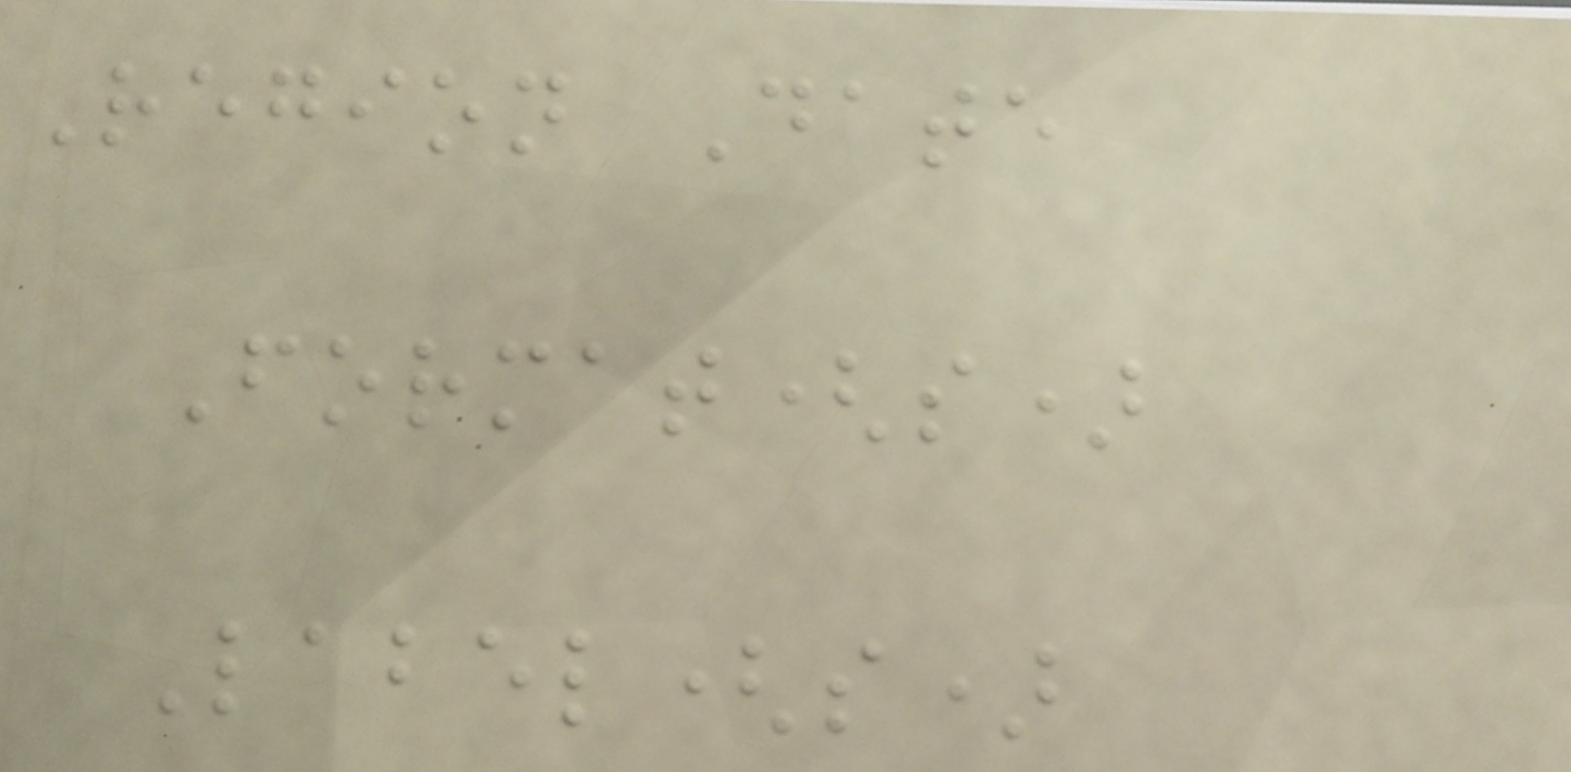Region Date
Format(s)
Label(s)
